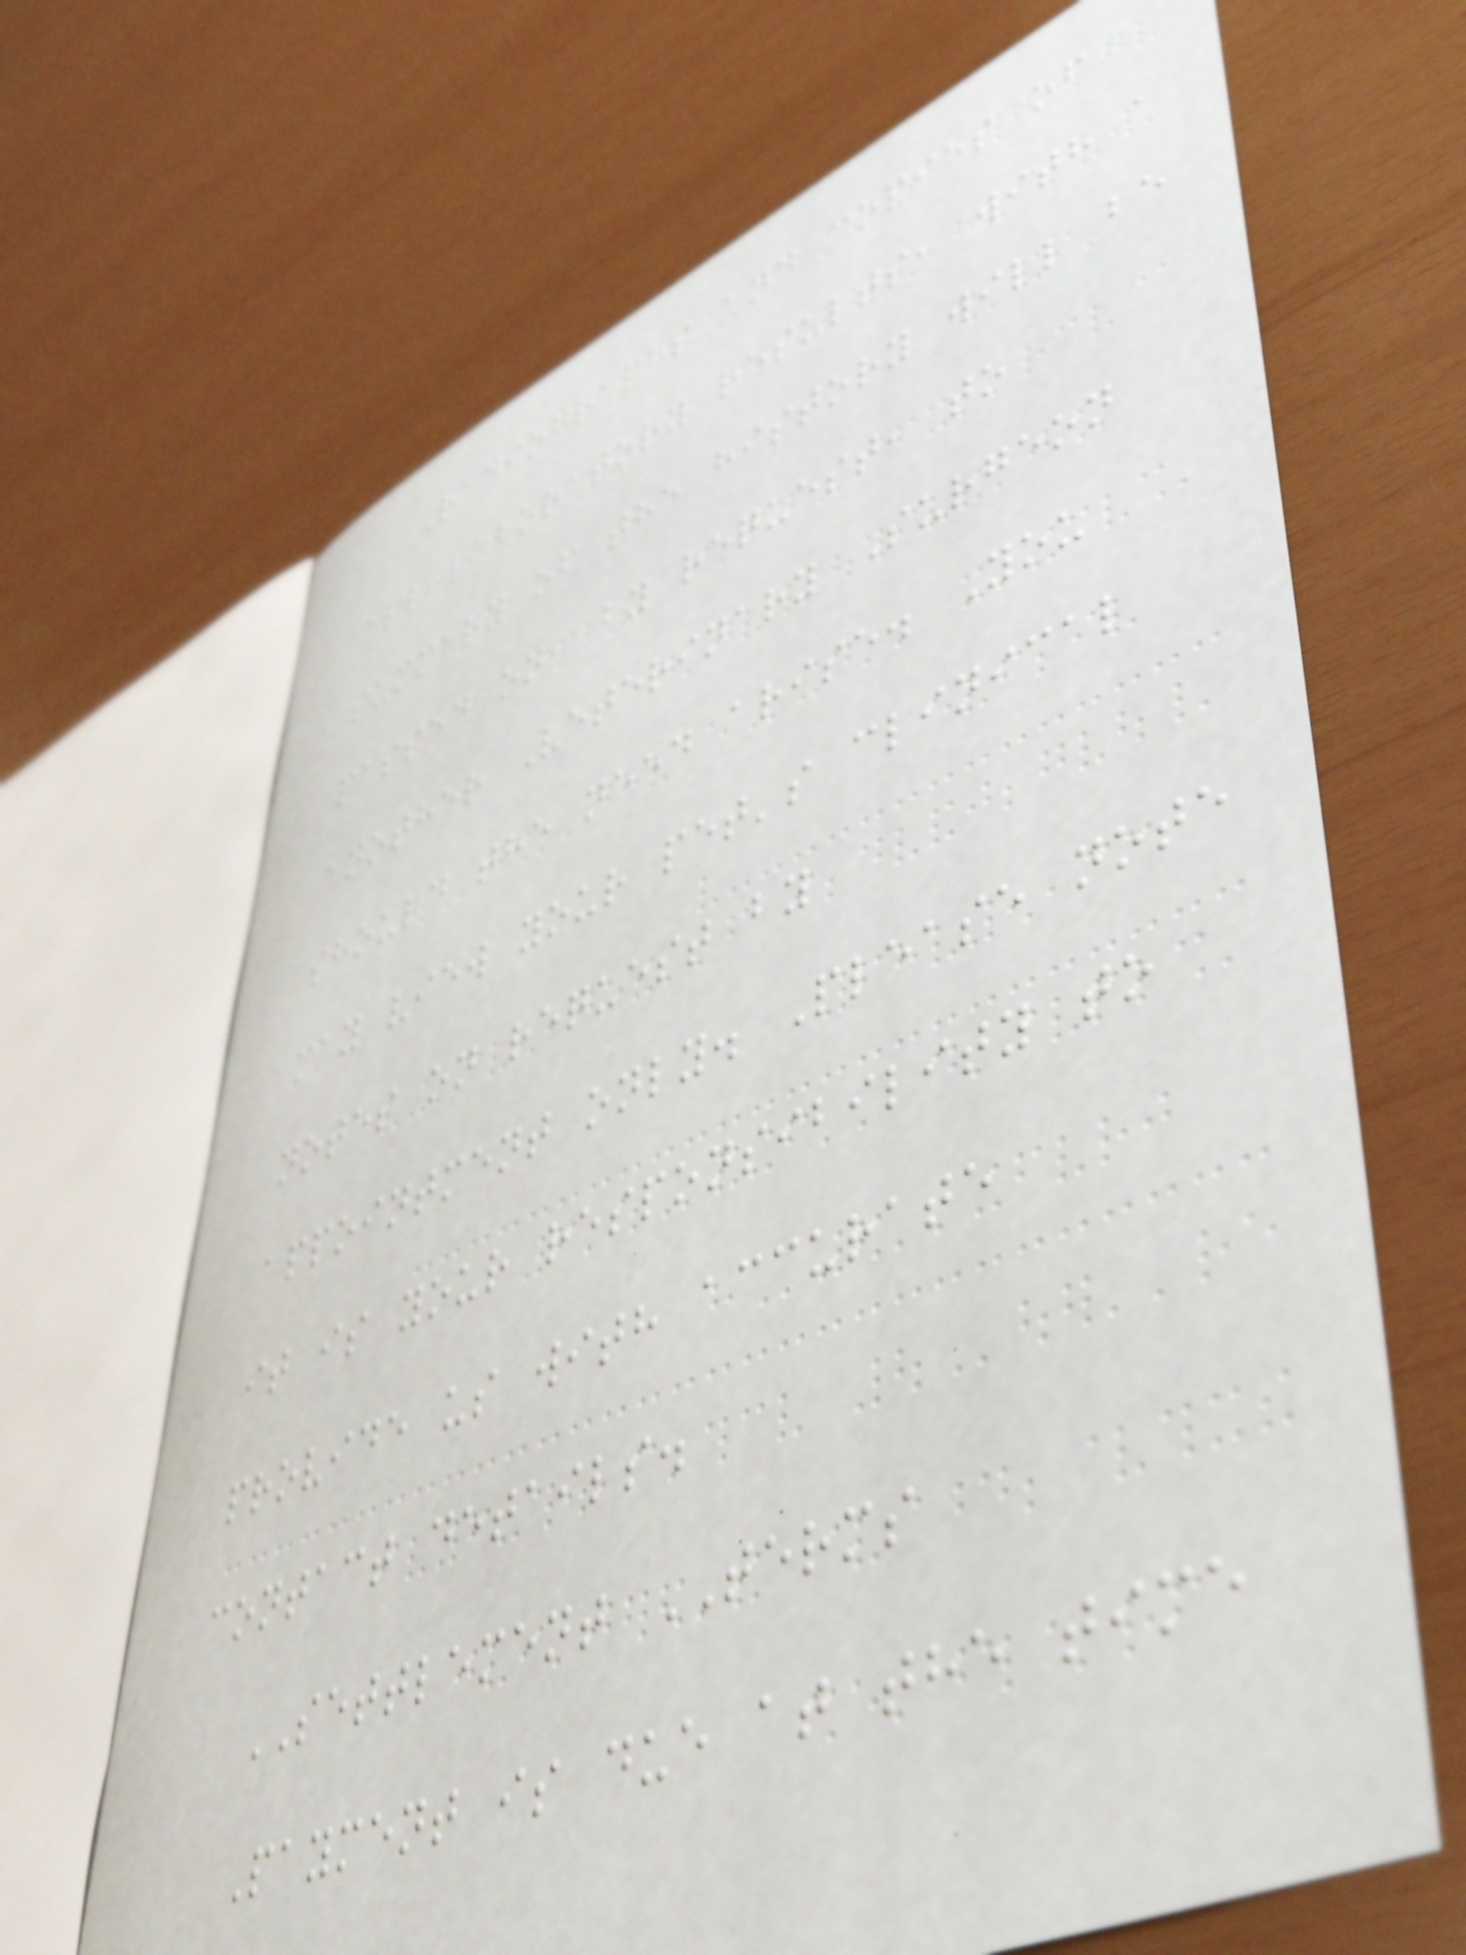Radiographs and copies of
all laboratory results, with a
summary of the history will be
passed on, by request, to
another Veterinary Surgeon
should the need arise. You
may view your pet's clinical
notes on request by
appointment only. Please note
it is your responsibility to
provide us with accurate
contact details.
SETTLEMENT TERMS
Payment is due at the time
